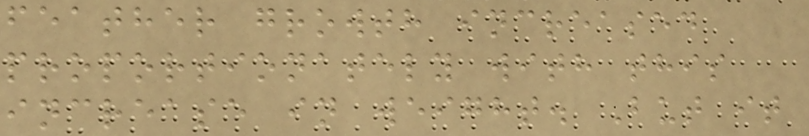feather growth increased
proportionately with this
increase in weight. But it
